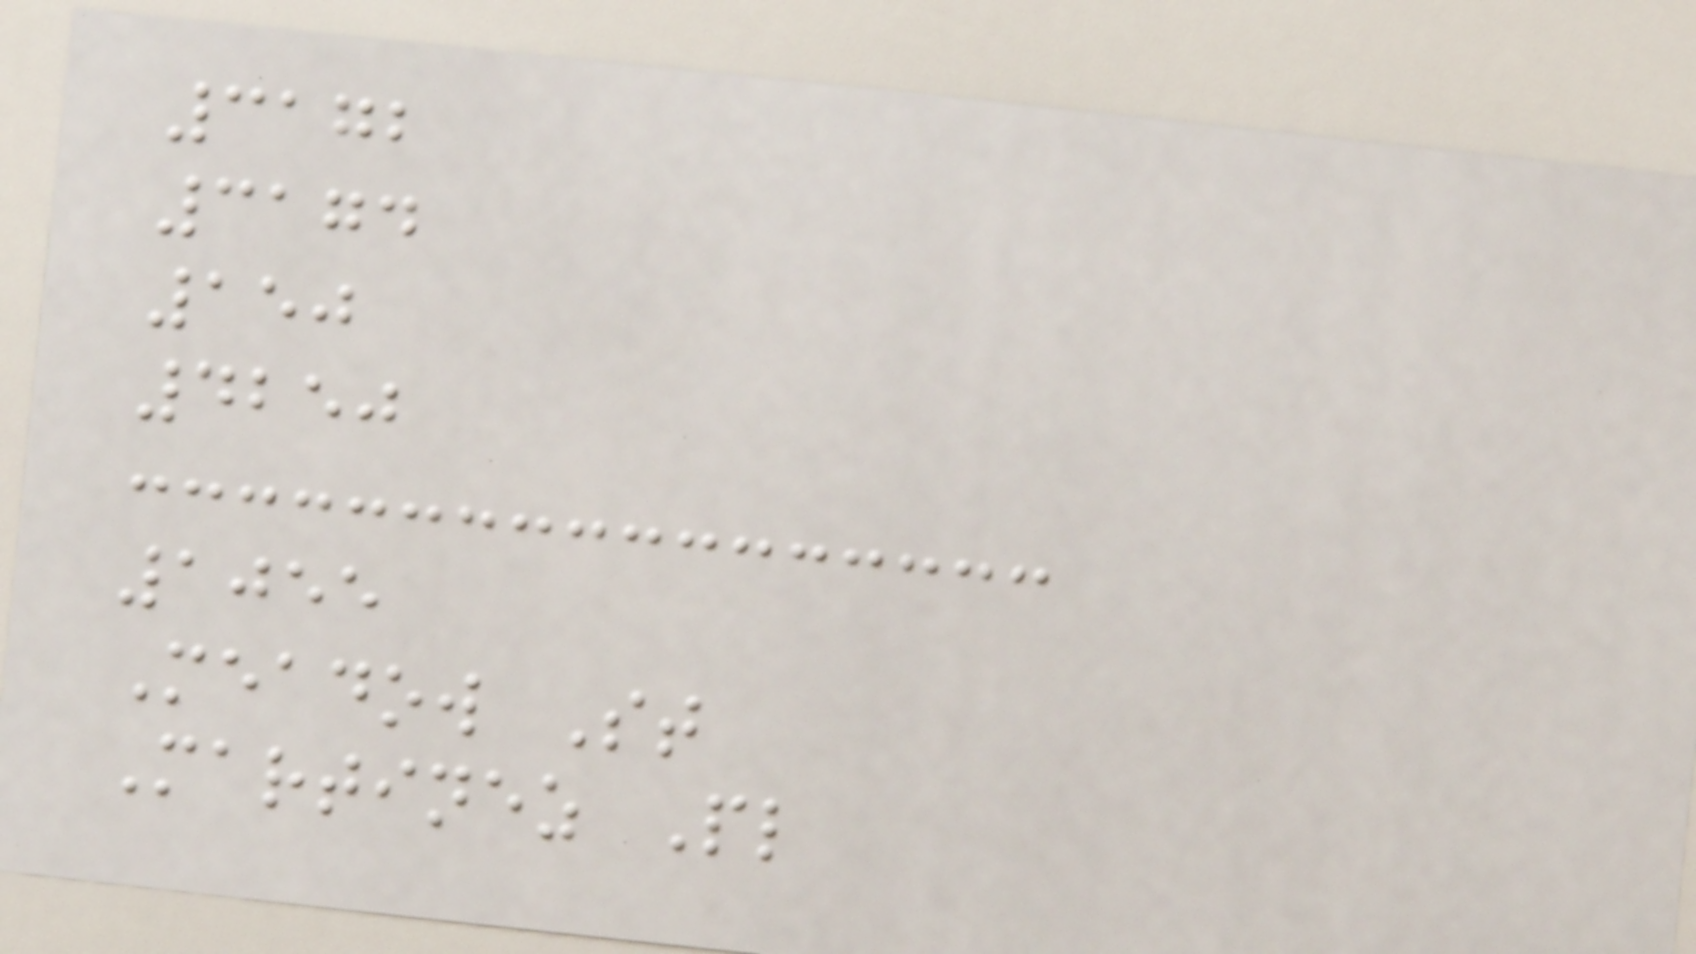3172
3174
150
4250
1055
Meadow St
Martinez Pl
